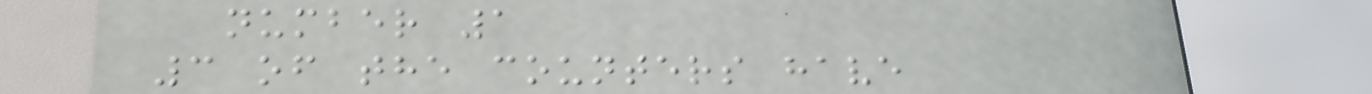number 1
3 of the counters have
